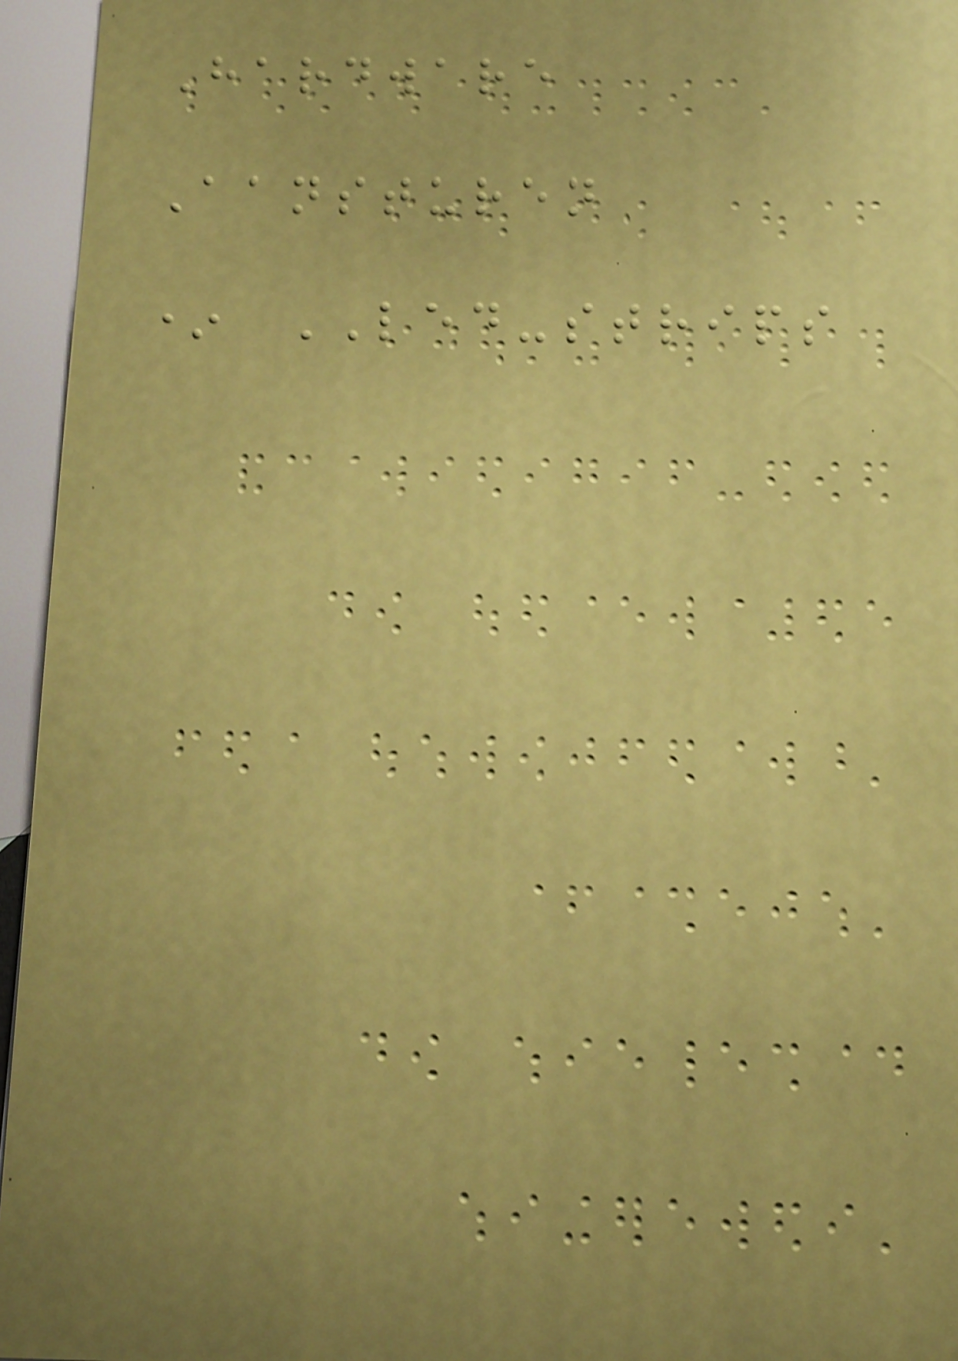Hardware
Aansturen
* LED-strips
